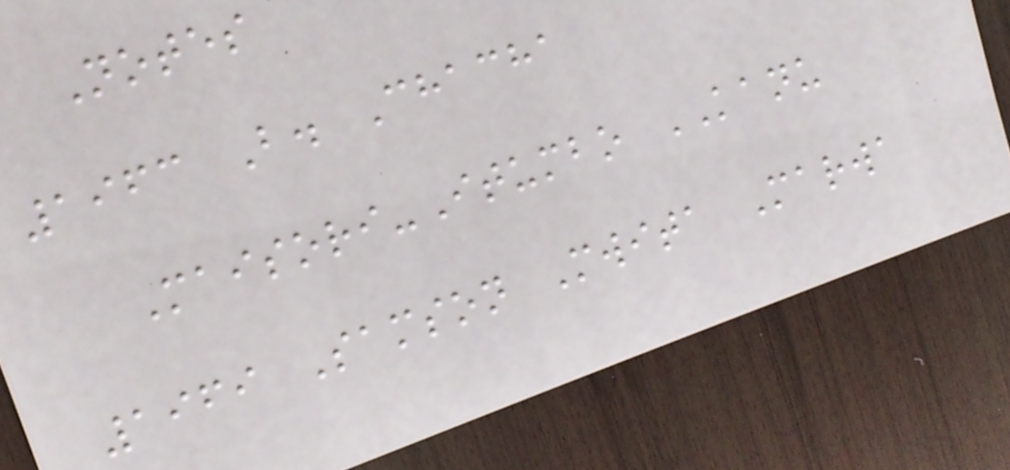Notes
1963 B. Chacha
Maisori-Itumbo KANU
1969 Samson Mwita Marwa
